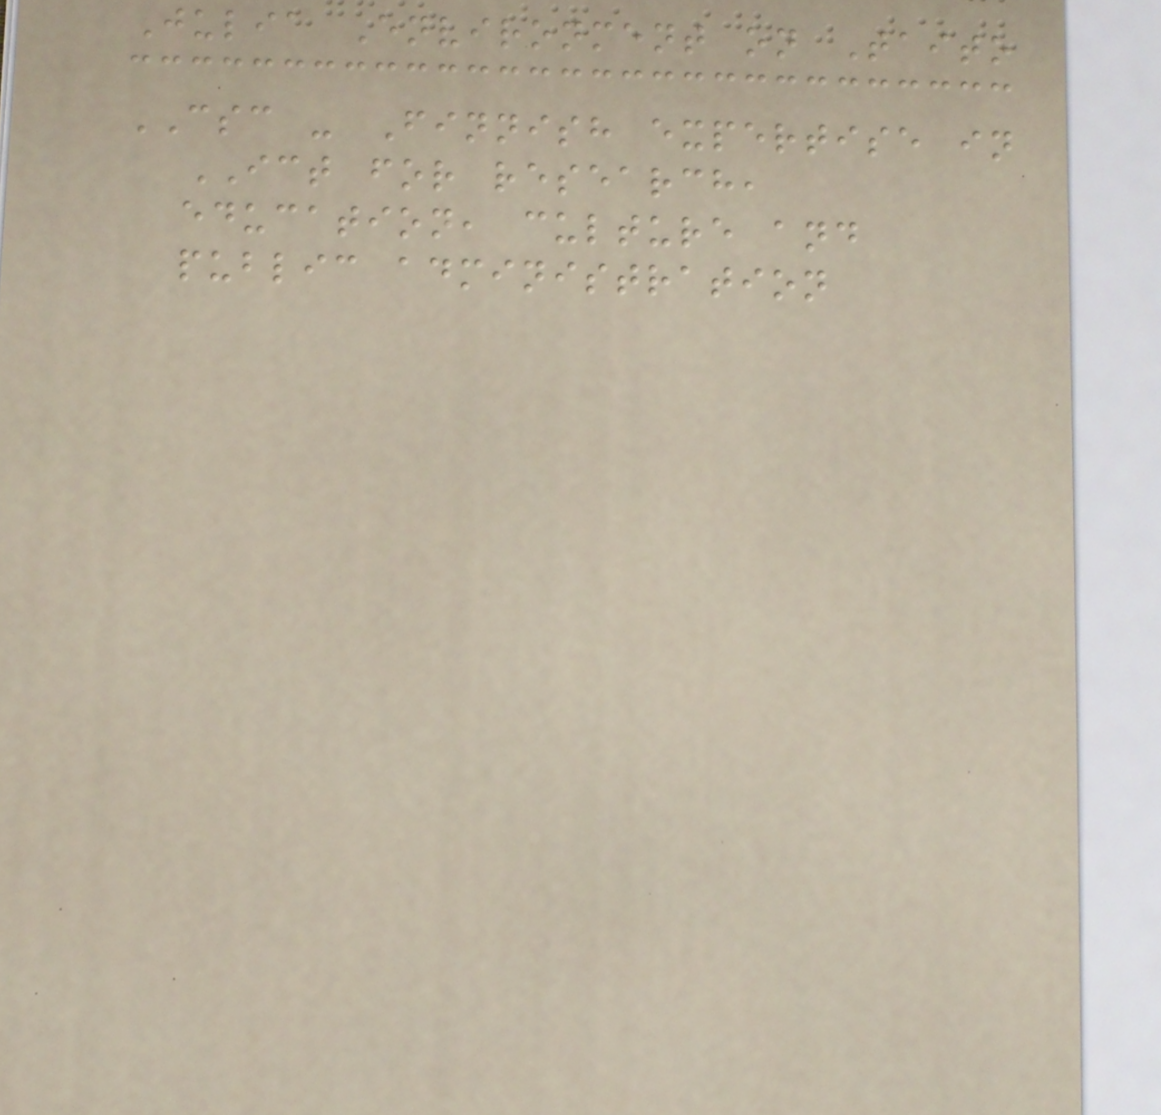Julia Environment on Taito
CSC - Finnish expertise in
ICT for research,
education, culture and
public administration
